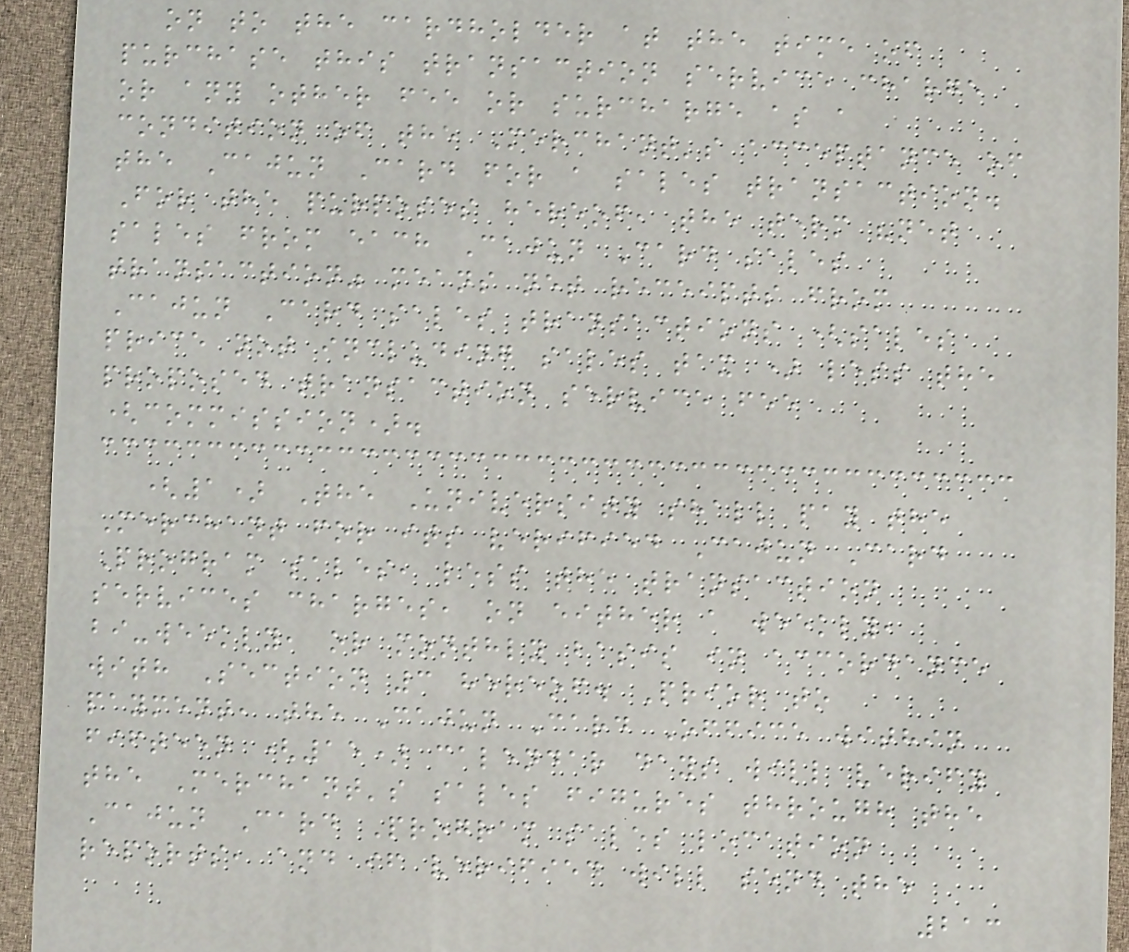on to the cardholder at the time of
purchase this transaction service charge
or any other fee or surcharge as a
condition of the Merchant's acceptance of
the Cajun Card for a sales transaction.
For the purposes hereof, the term "net
sales from each Cajun Card sales
transaction" means net receipts from
Cajun Card sales transactions (sales
price not including sales tax ) less the
proposed transaction service fee
(commission).
(1) The University shall pay the
Merchant for its verified Cajun Card
Program sales, less the transaction
services charges, on either a weekly,
bi-weekly, or monthly basis in accordance
with Section 3 hereof. Prior to
payment, the Cajun Card Office within
fifteen (15) calendar days will verify
the Merchant's sales figures through the
Cajun Card Program sales location
reports, and if verified will send the
213
